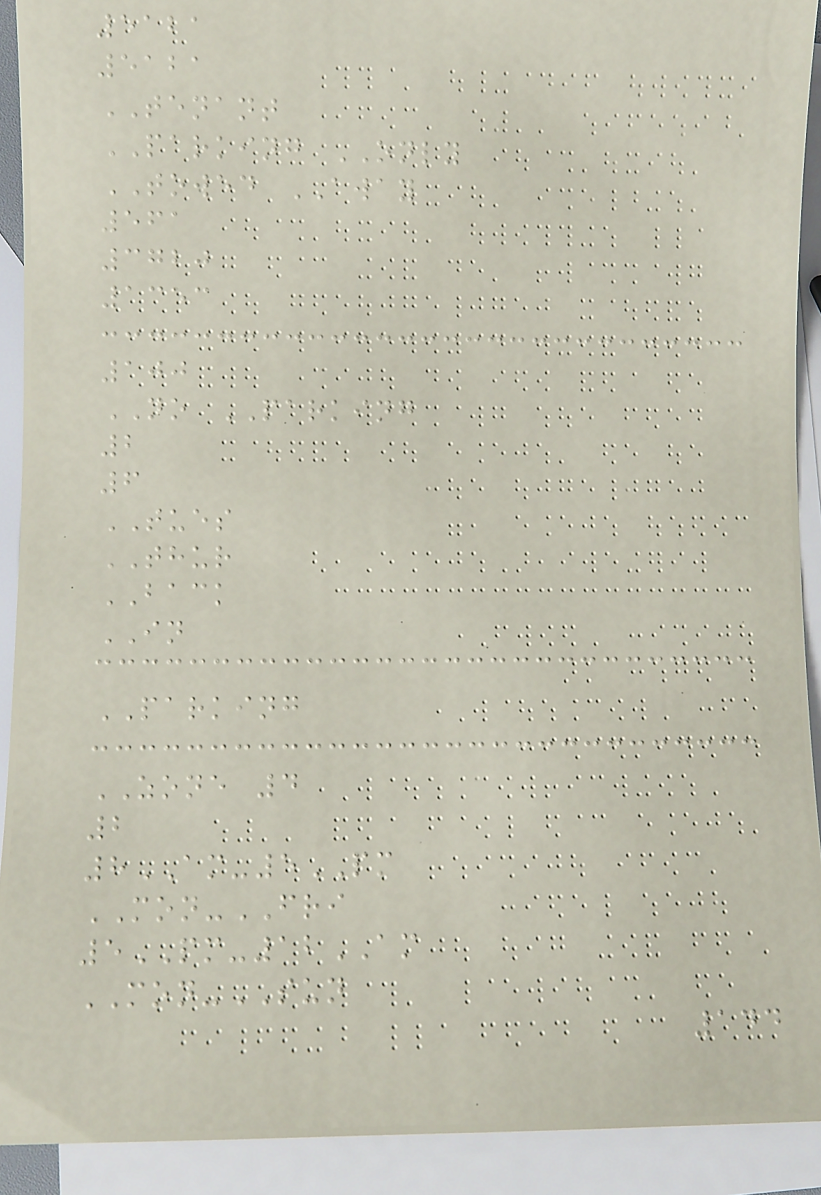5121
5121
TENANT
PARKING ONLY
TOWED AWAY
561
3720
1353
100
NO PARKING
2
6
TUES
THUR
BACK
IN
PARKING
ZONE 4
2
8AM-5PM
MON-FRI
5PM-12AM
MON-SUN
144
